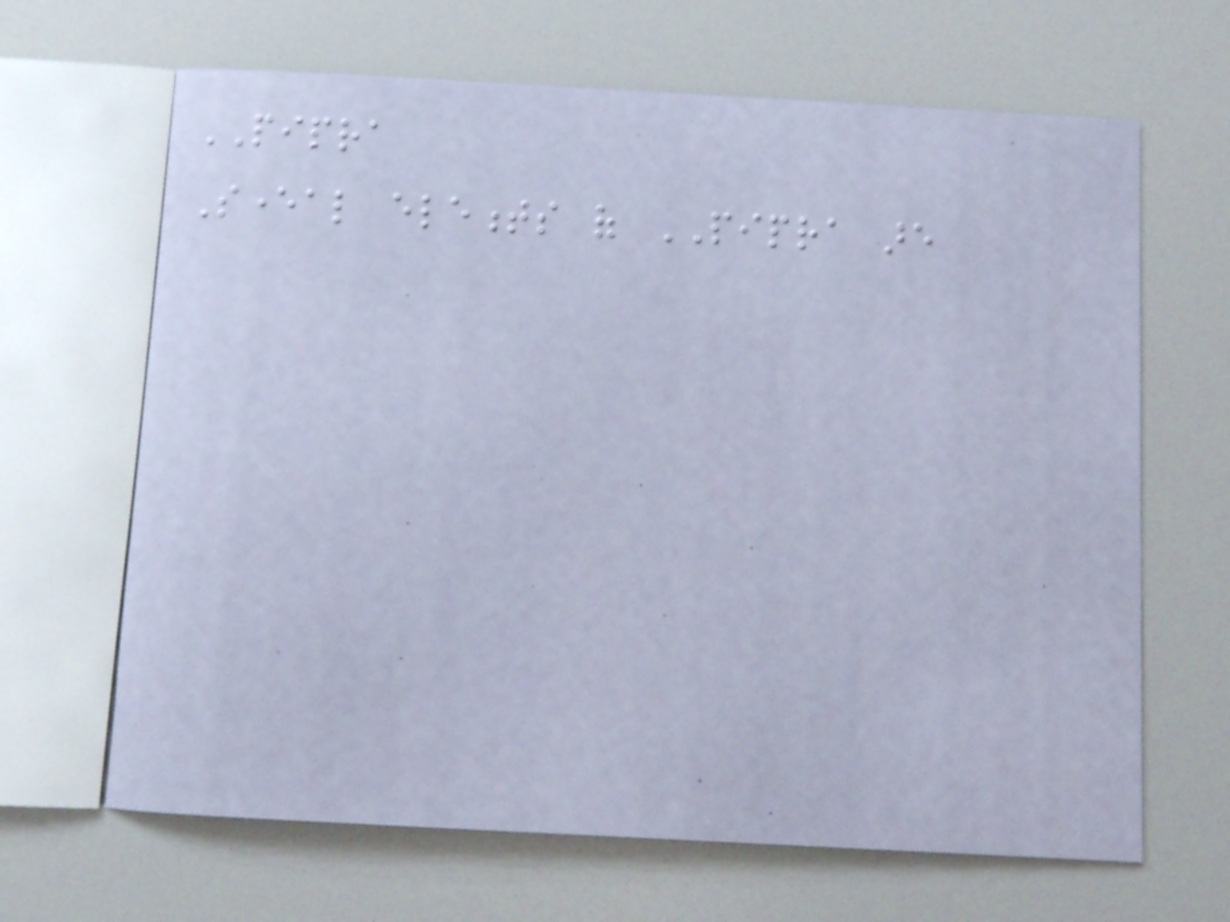PIPRA
Several elements of PIPRA are
